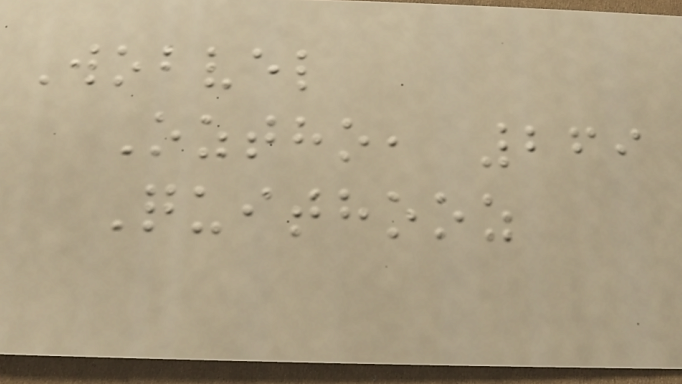Wobvel
Oztho, 269
Quithooz
